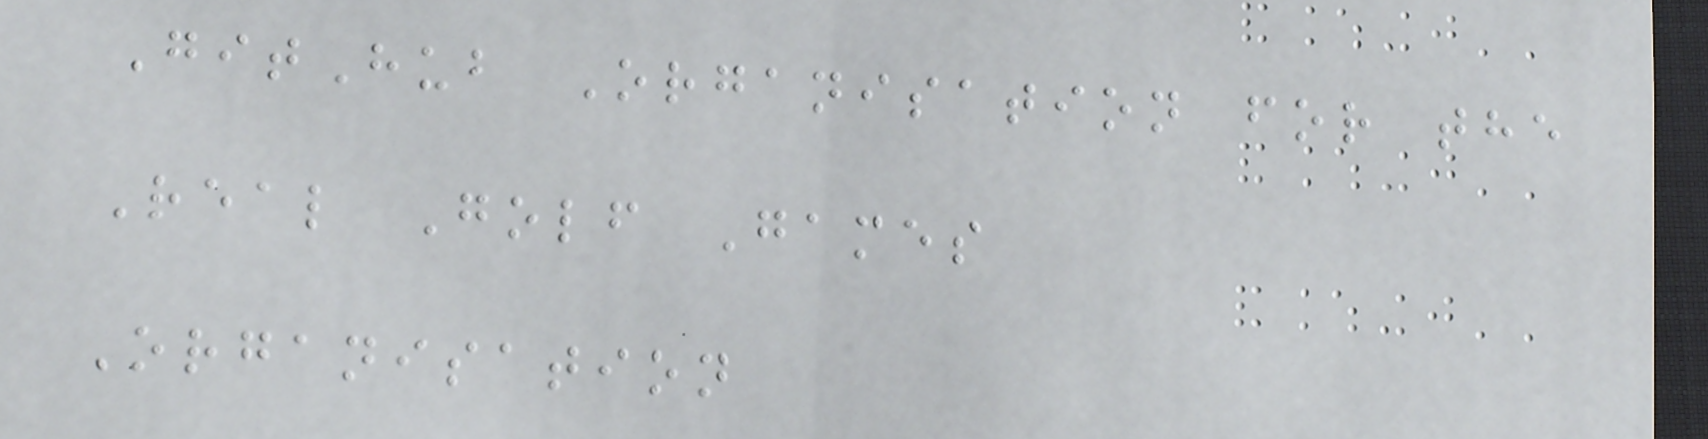GitHub Organisation for the
Real Golf Games
Organisation
